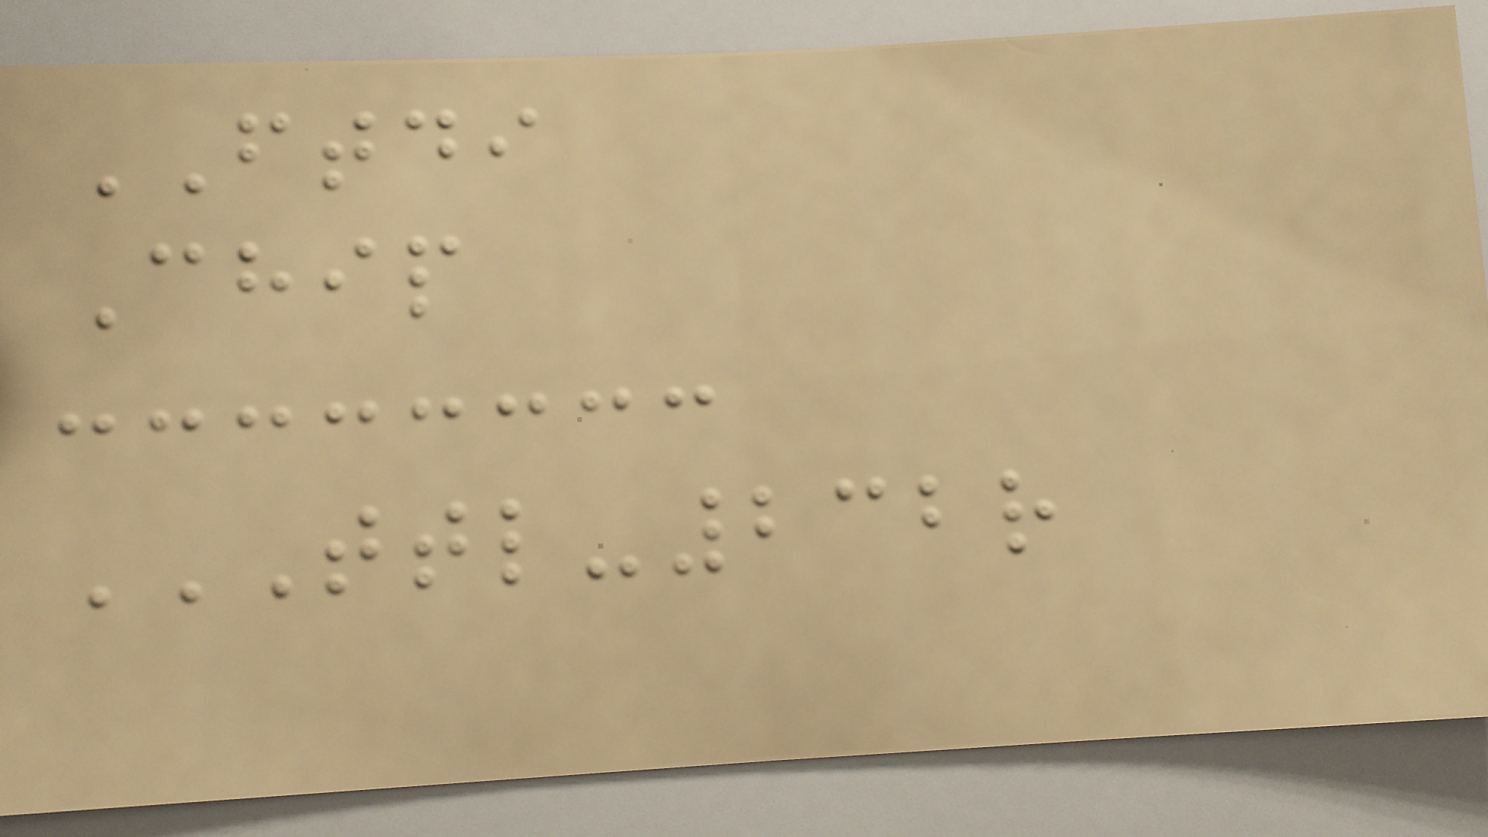FTDI
Chip
TTL-232R
